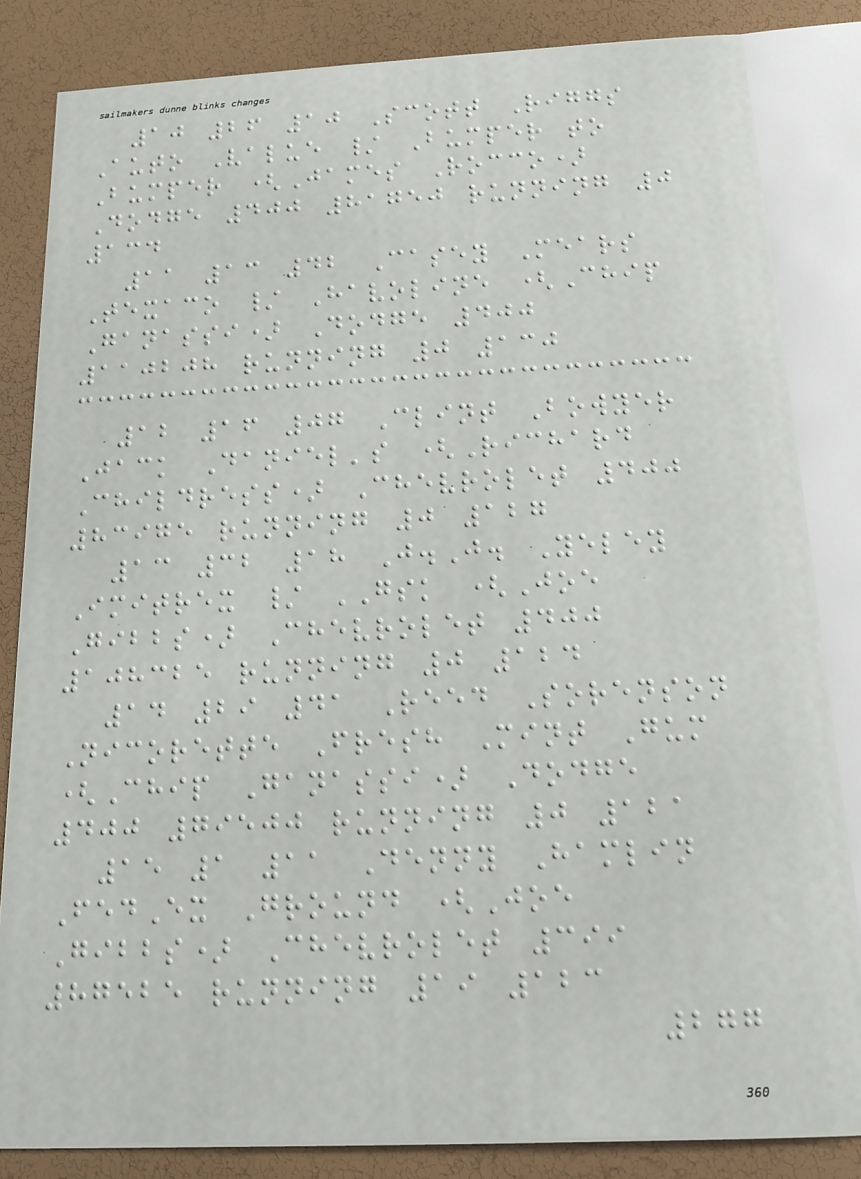10 26 10 Scott Riggs
Auto Value / Bumper to
Bumper (James Rocco)
Dodge 400 81750 running 0
134
11 13 42 Casey Mears
Texaco / Havoline (Chip
Ganassi) Dodge 400
110208 running 0 130
12 16 07 Clint Bowyer
Jack Daniel's (Richard
Childress) Chevrolet 400
83975 running 0 127
13 32 18 J.J. Yeley
Imitrex / GSK (Joe
Gibbs) Chevrolet 400
108325 running 0 124
14 29 41 Reed Sorenson
Nicorette Fresh Mint Gum
(Chip Ganassi) Dodge
400 79500 running 0 121
15 1 11 Denny Hamlin
FedEx Ground (Joe
Gibbs) Chevrolet 399
87525 running 19 123
277
